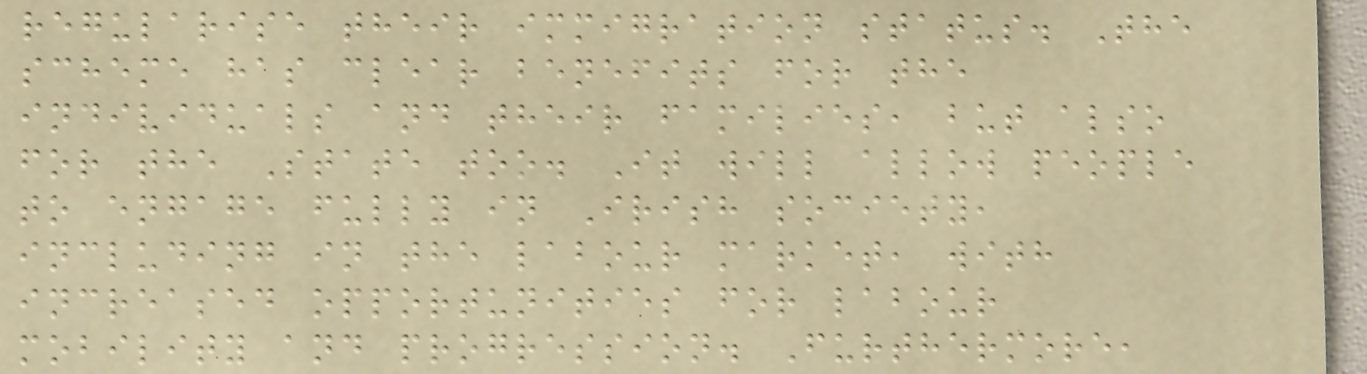regularise their immigration status. The
scheme has clear benefits for the
individuals and their families, but also
for the State too. It will allow people
to engage fully in Irish society,
including in the labour market, with
increased opportunities for labour
mobility and progression. Furthermore,
